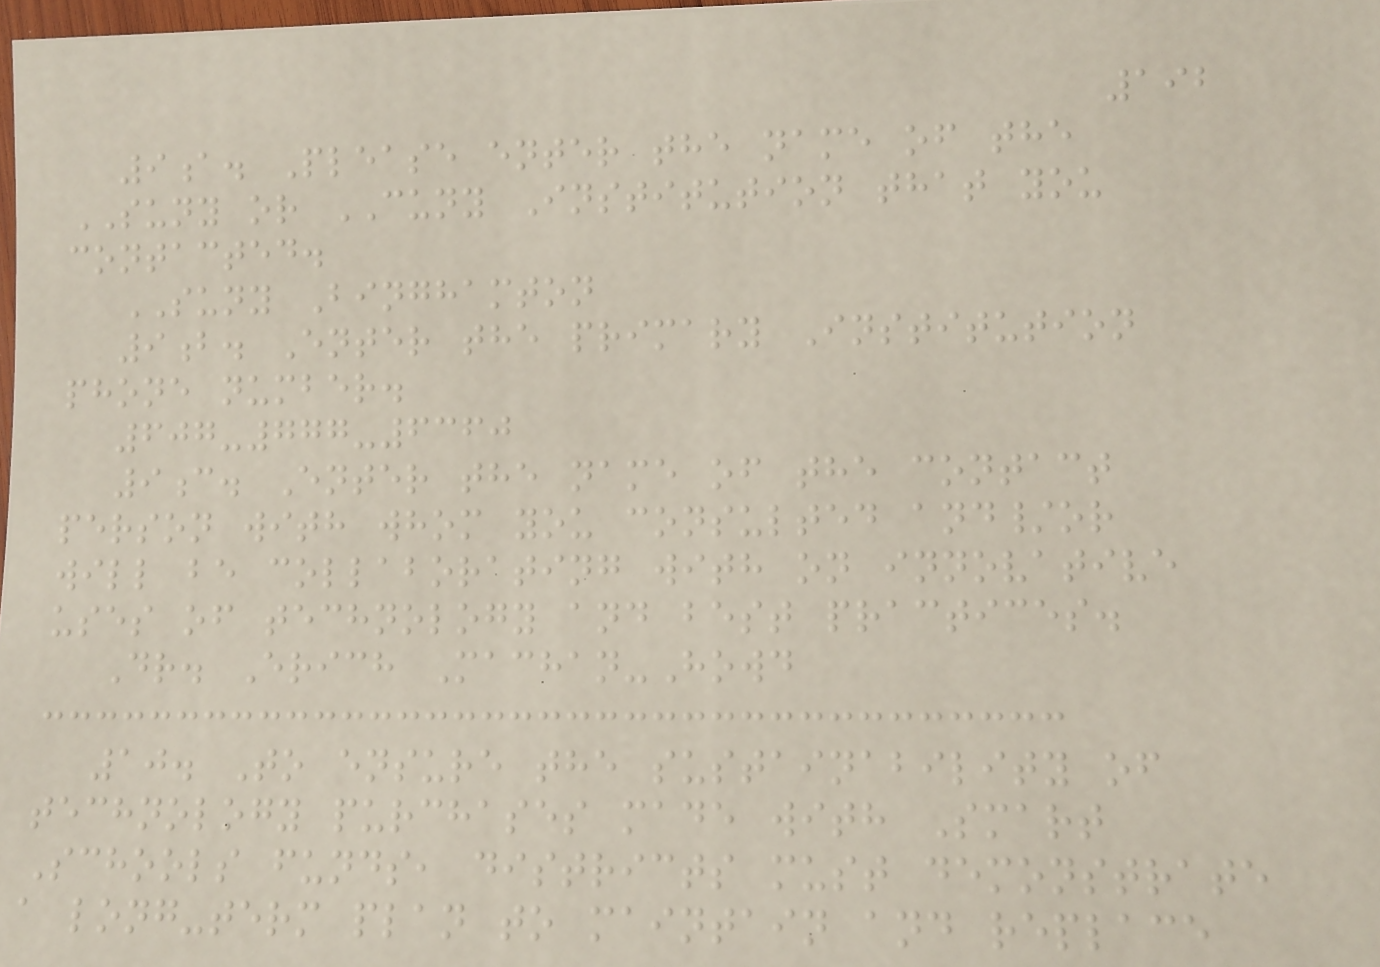192
9a. Please enter the name of the
SUNY or CUNY Institution that you
contacted.
SUNY Binghamton
9b. Enter the primary Institution
phone number.
607-777-6360
9c. Enter the name of the contact
person with whom you consulted and/or
will be collaborating with on innovative
uses of technology and best practices.
Dr. Erich Machan-Howd
10. To ensure the sustainability of
technology purchases made with Smart
Schools funds, districts must demonstrate
a long-term plan to maintain and replace
